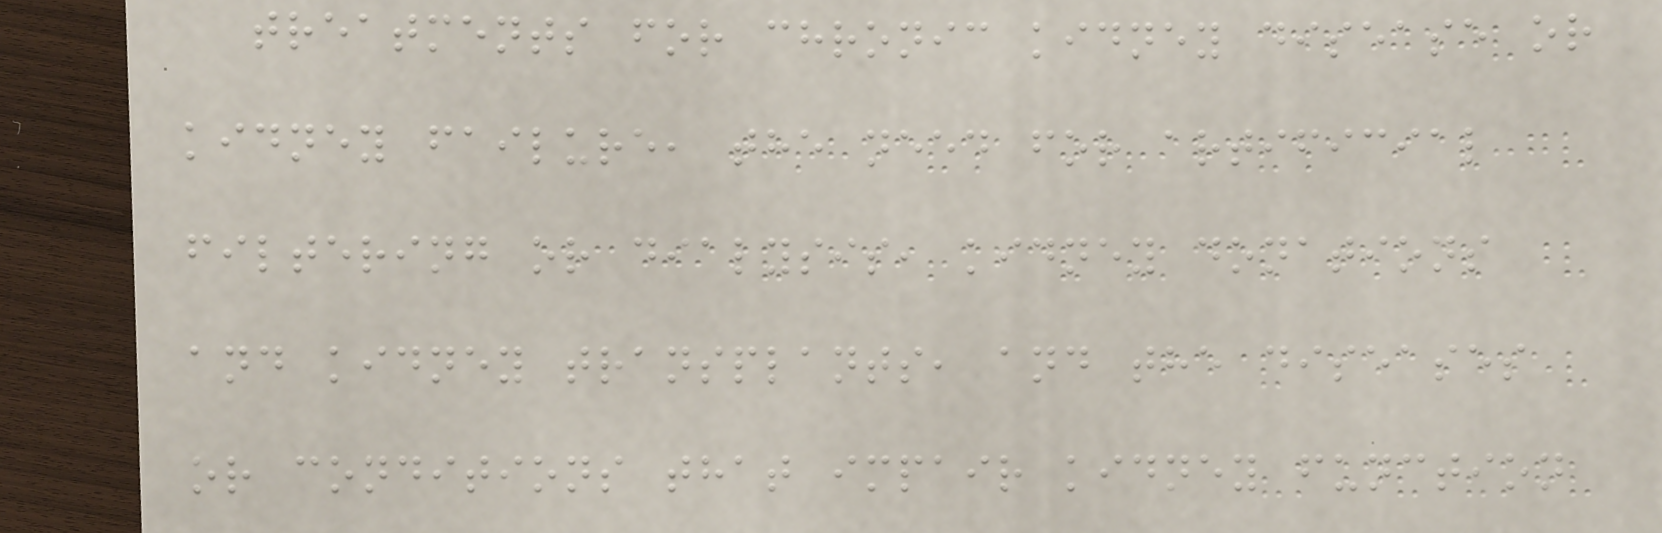treatments for chronic kidney disease or
kidney failure, the need for artificial
filtering or dialysis, kidney donations
and kidney transplants, and the diseases
or conditions that impair kidney function
